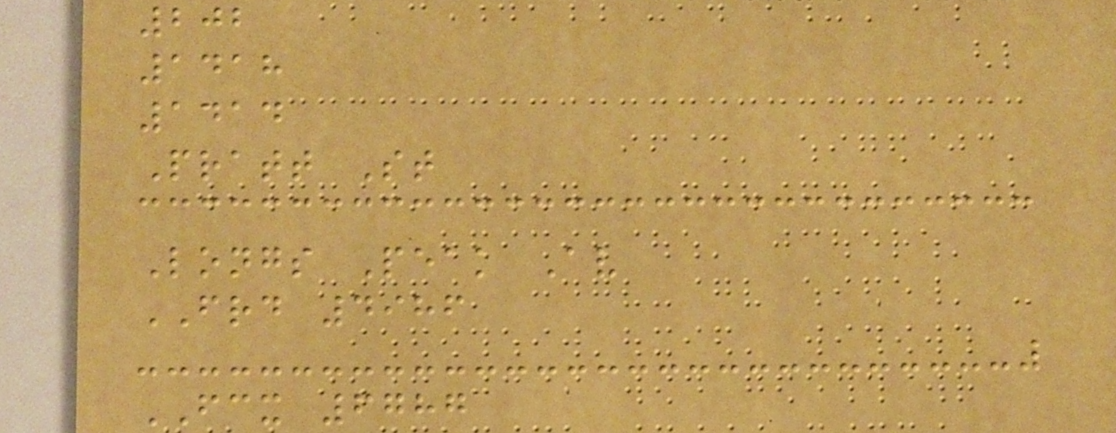202
1418
1414
Pratt St
Longs Peak Av
FRD 4986
FCX 6787
